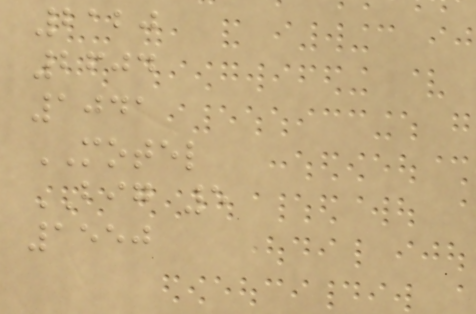2120
2604
1041
MOTEL
BIG 5
1550
